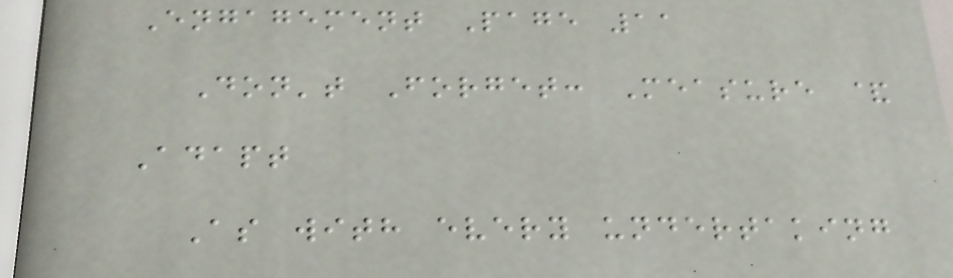Engagement Page 11
Don't Forget: Measure &
Adapt
As with every undertaking
